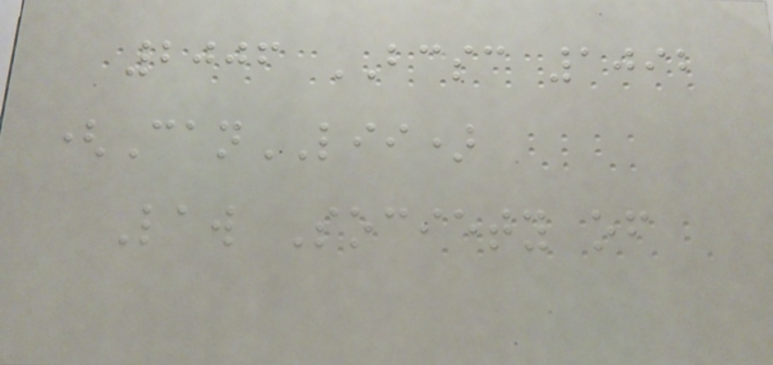2006 BCSC 1092
(CanLII)
Law Society of
